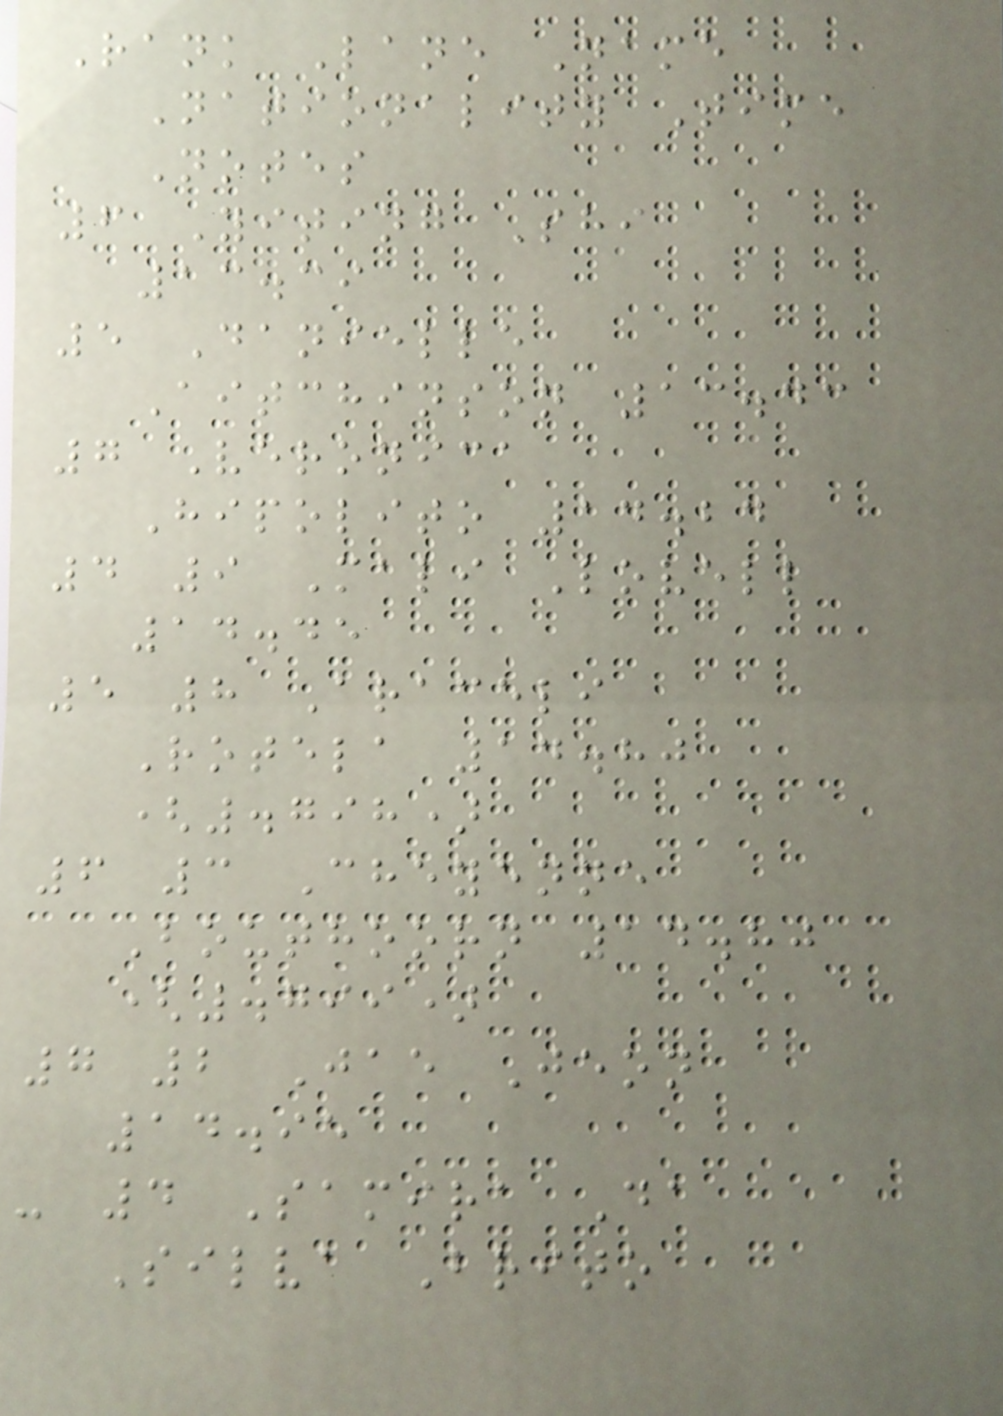Rank Lane Name
Nationality Time
Notes
6 Yiting Shi
13.39
5 Danielle
Aitchinson 13.43
7 Veronica
Hipolito 14.24
4 9 Mali Lovell
14.45
5 8 Araceli
Rotela 14.80
(.798)
6 3 Cheyenne
Bouthoorn 14.80
(.799)
7 2 Jae Jeon
14.95
- 4 Samira Da
Silva Brito
